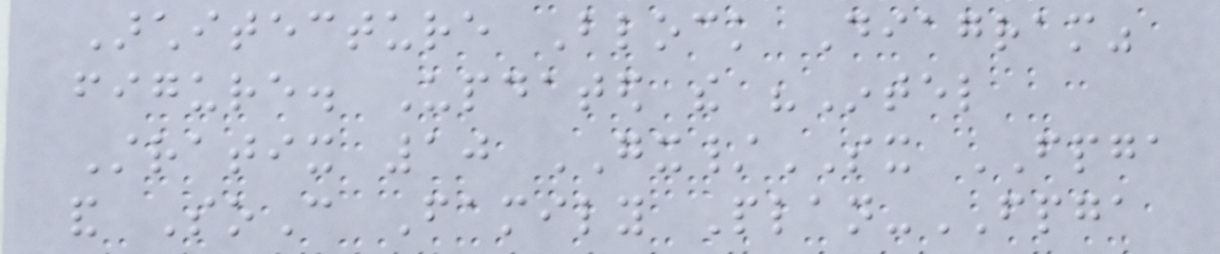Architecture Block Diagram"
figure. Updated the "Intel
Stratix 10 GX/SX FPGA
and SoC Family Plan-FPGA
